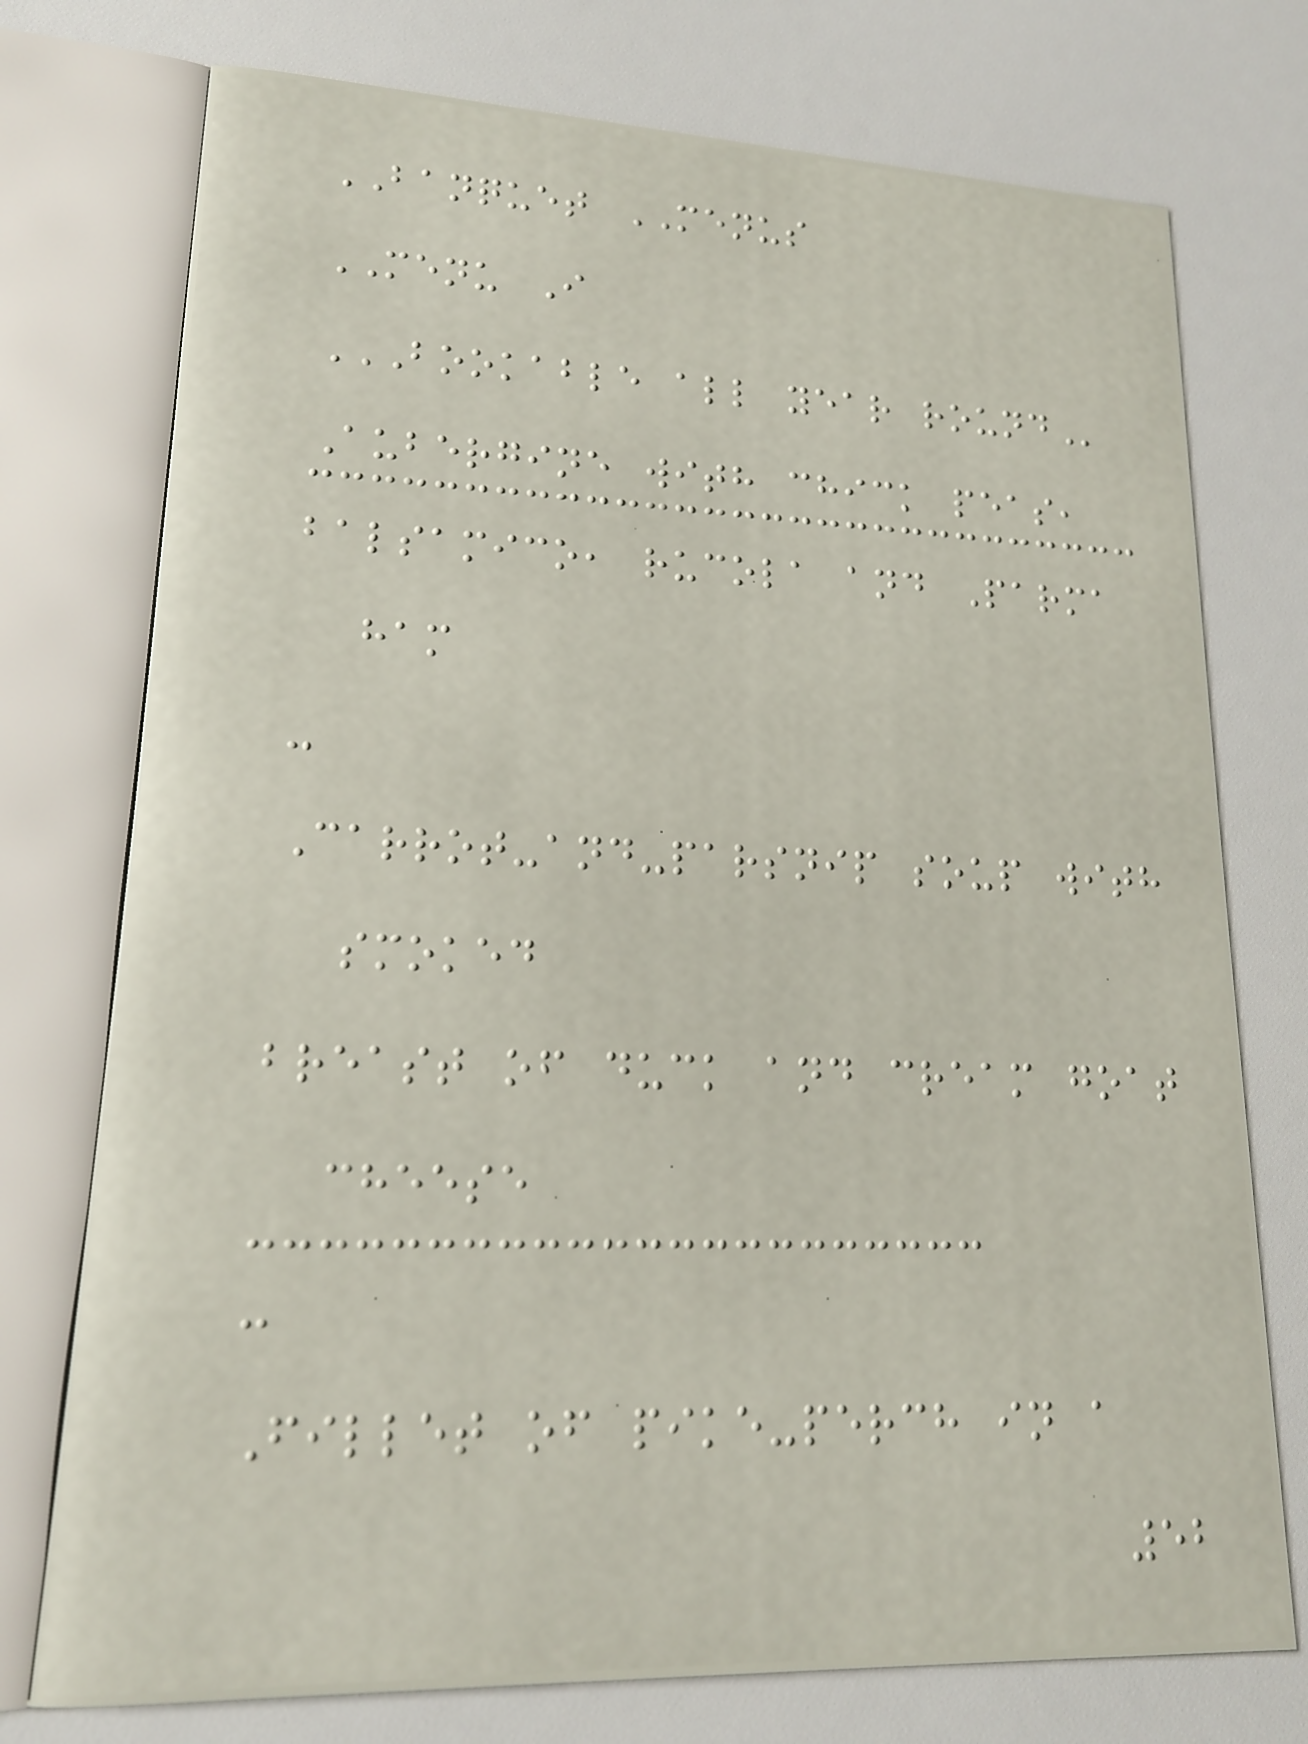BANQUET MENUS
MENU I
BOOKABLE ALL YEAR ROUND
Aubergine with chick peas,
balsamico, rucola and Parma
ham
-
Carrot-and-parsnip soup with
smoked
breast of duck and cream goat
cheese
-
Fillet of pike-perch in a
52
